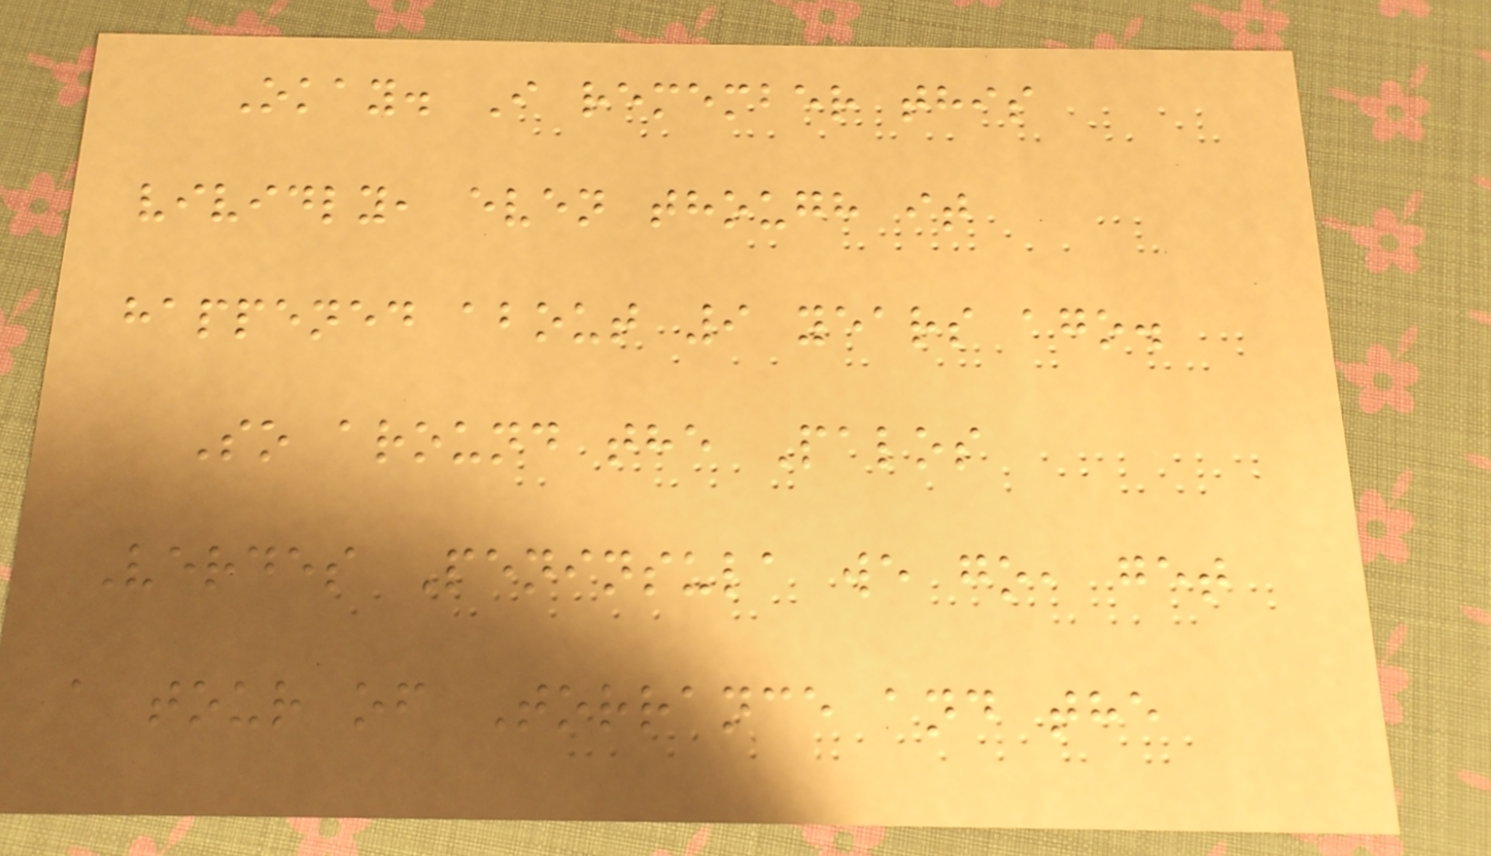Okay. I remember this
vividly, even though it
happened about 9 years ago.
So around the Palos
Verdes Peninsula we go, get
a tour of Torrance and the
